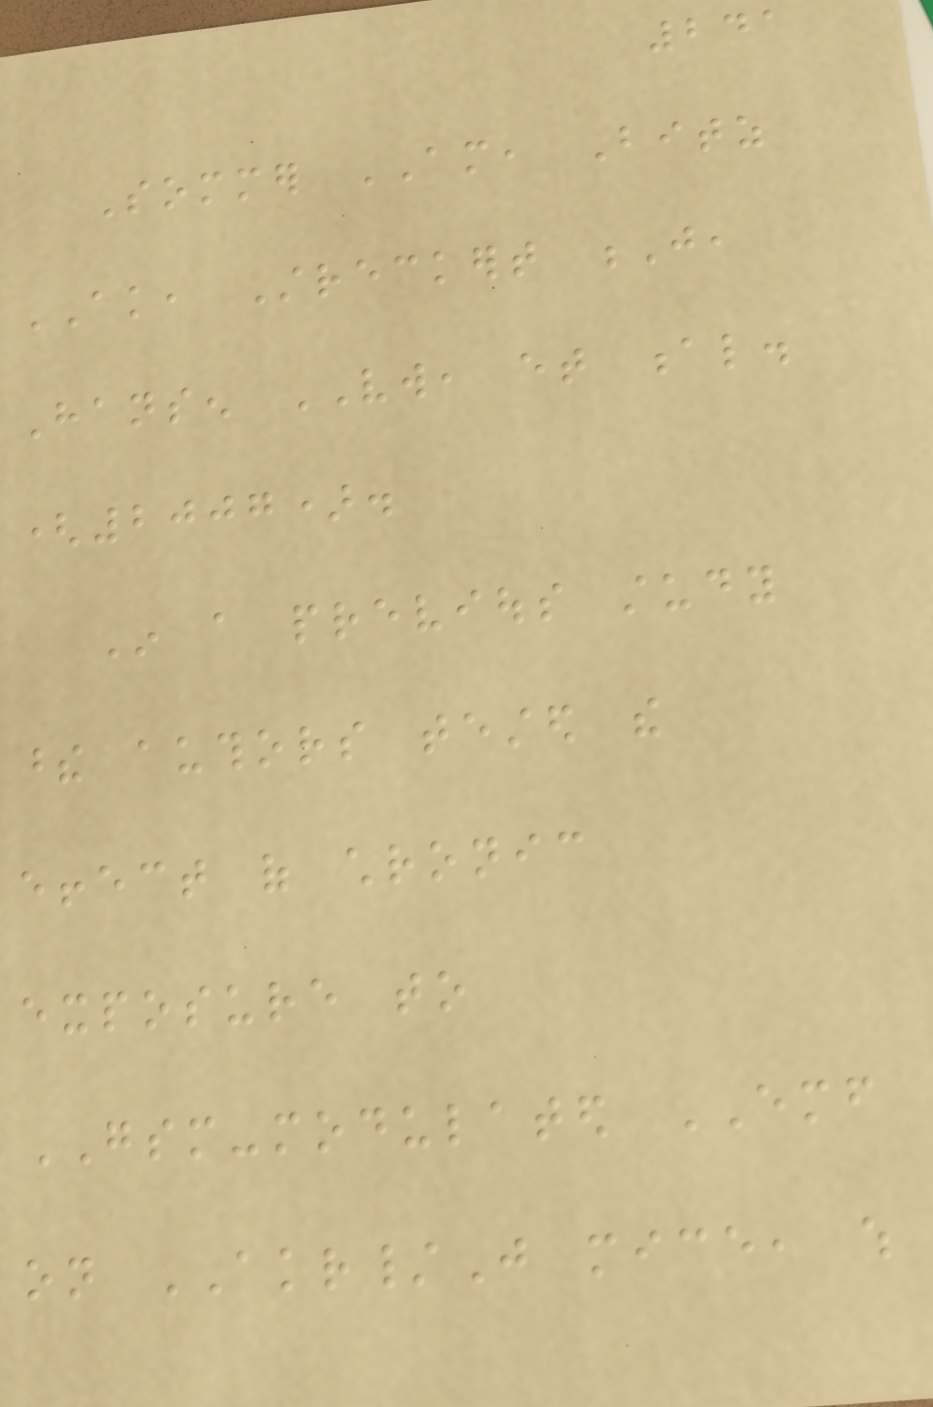241
Sommer AM, Bitz
AK, Streckert J,
Hansen VW, et al.
(2007).
In a previous study
these authors tested the
effect of chronic
exposure to
GSM-modulated EMF
on AKR/J mice, which
